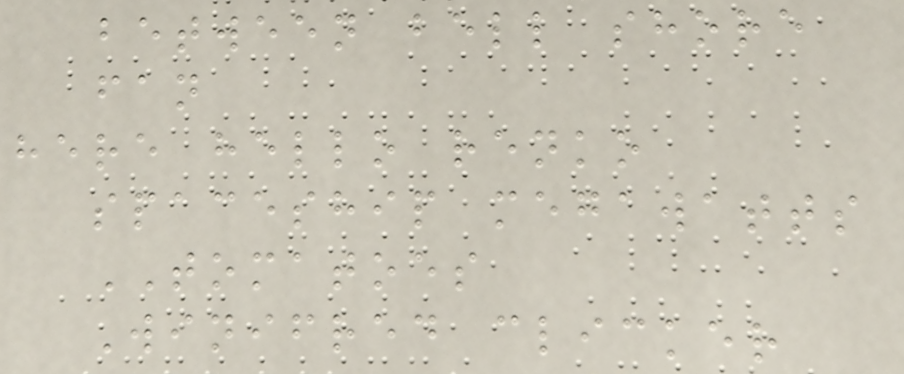between bell shore
fan
here hello renko
spaceship megawatts
TOMATOES
Winifred clicker
